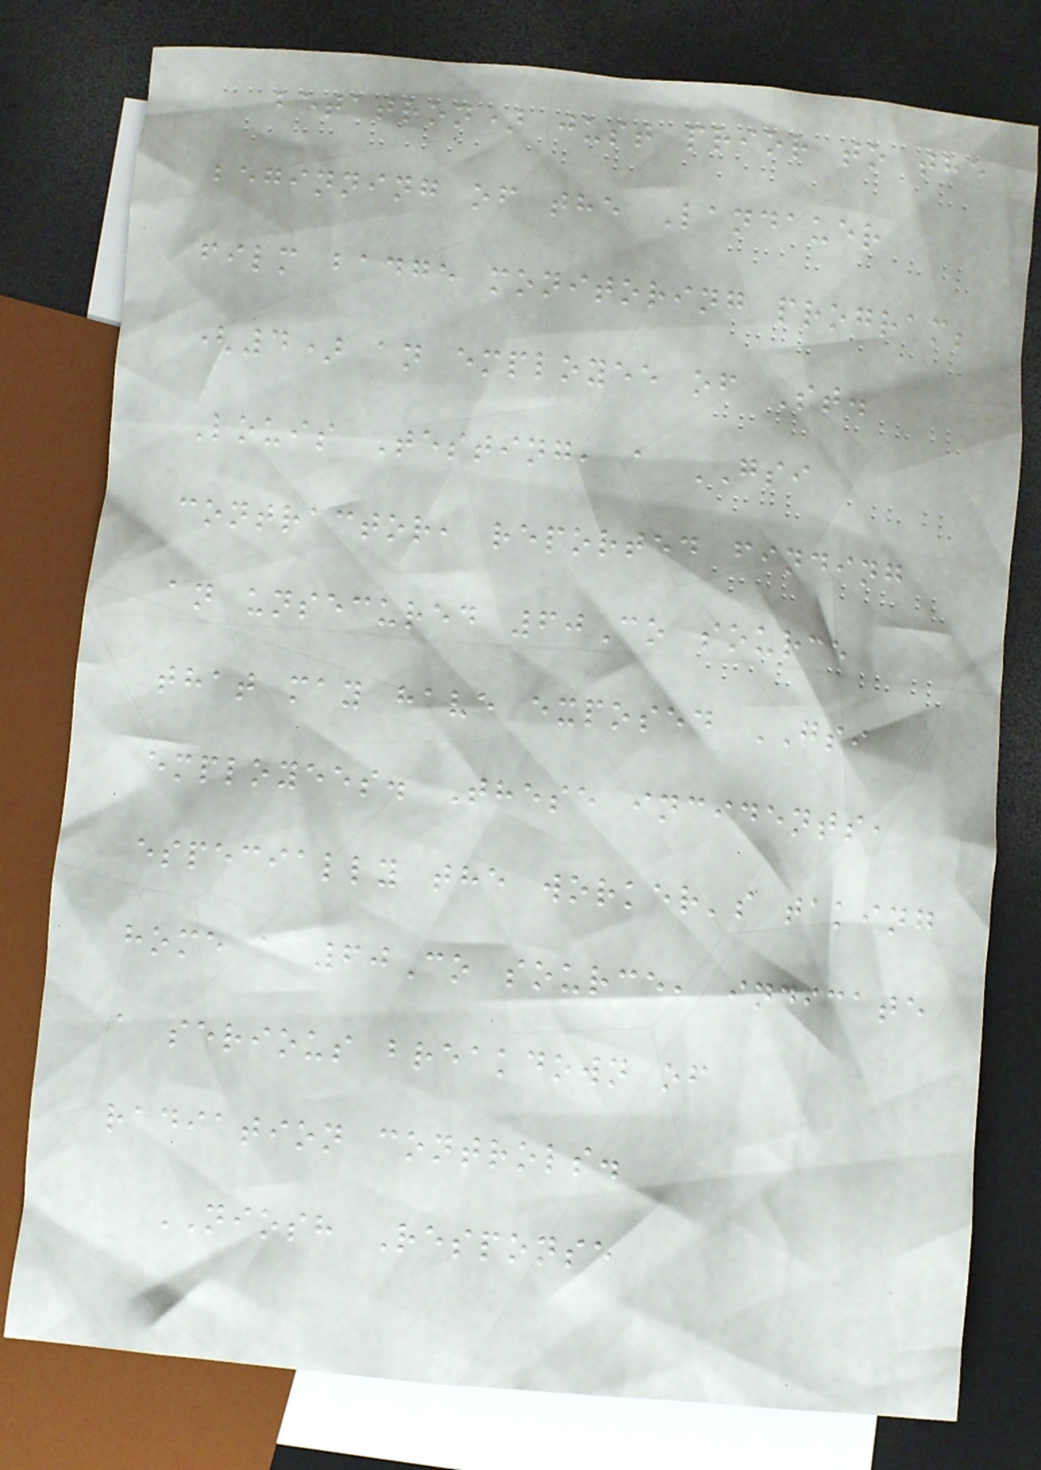betatron) just prior to the
beginning of the Landauer
film badge monitoring program;
(4) an employee of St.
Louis Testing, a GSI
contractor, reported finding
an unsecured 60Co source
that may have exposed GSI
employees. These incidents,
especially the worker's taking
home a 60Co source, indicate
a serious breakdown of
radiation controls.
NIOSH Response
